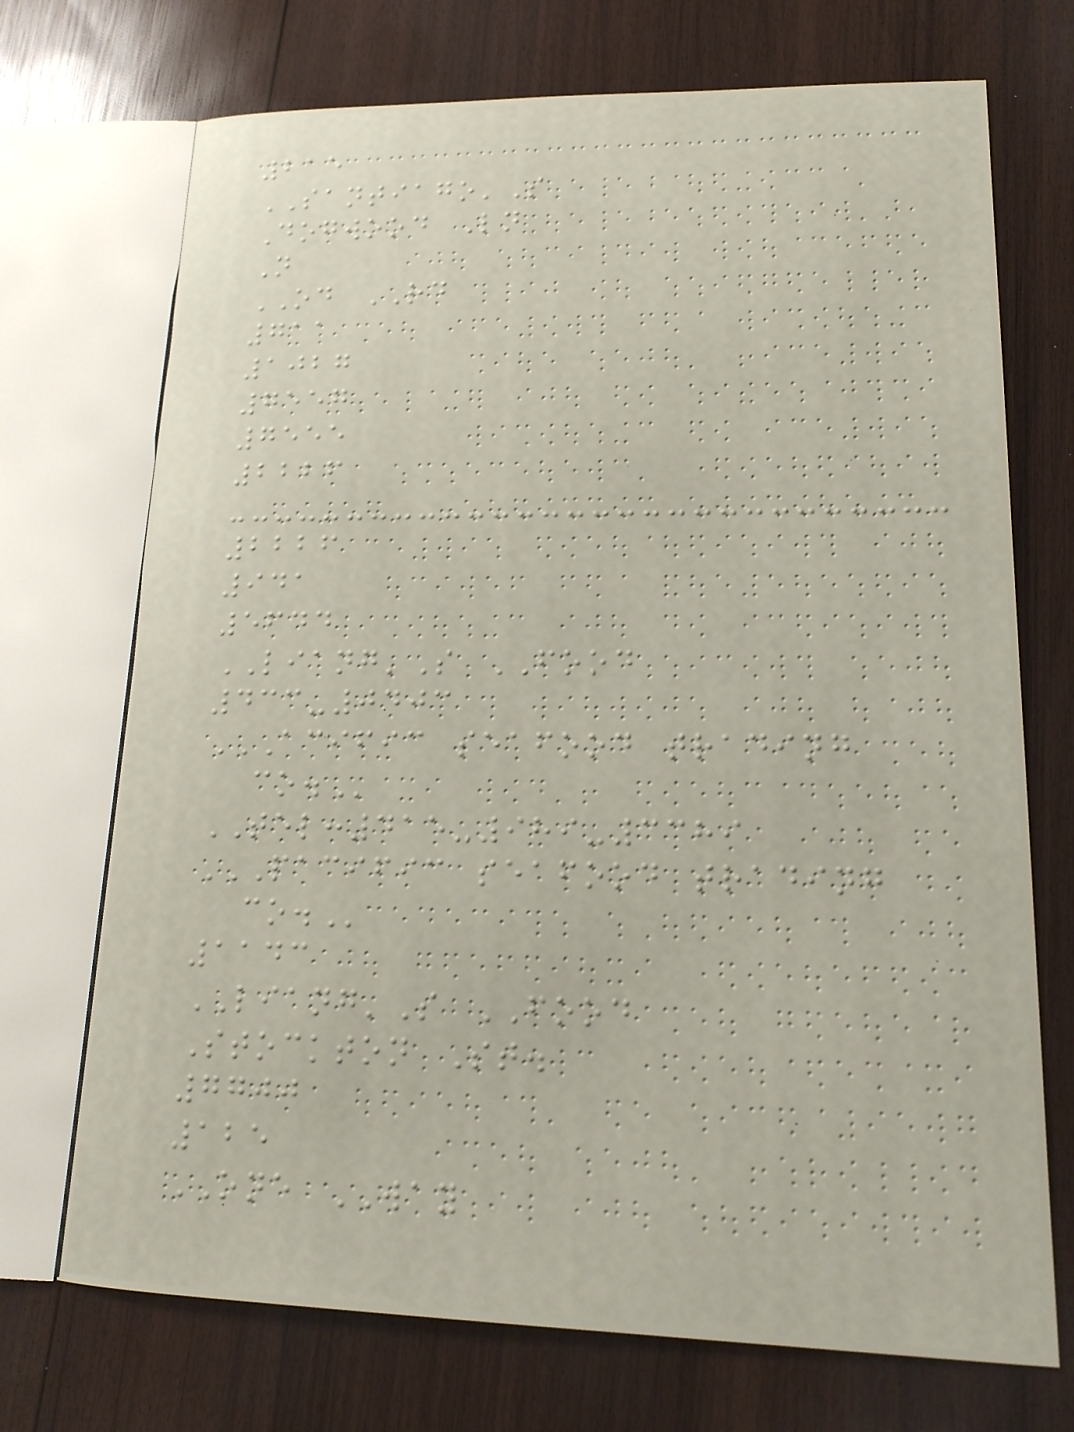215
SANTIAGO'S
Dogwood Ln
N
OD RD
711
1027
7557
7555
2226
2226
941
5644
LIANG'S FOOD
433-0403
ACIFIC SEAFOOD TRADING
CO.
TEL:415-989-3389
PACIFIC SEAFOOD TRADING
CO.
1143
LIANG'S FOOD
Stockton St.
7700
125
ONE WAY
